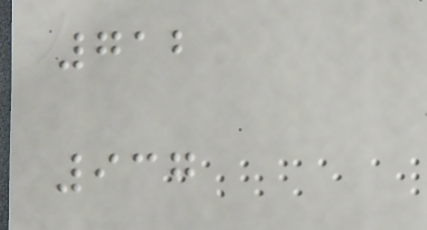712
937
